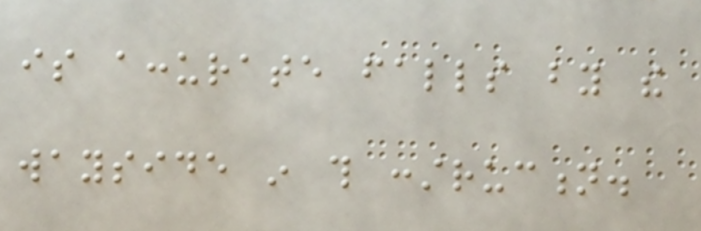is accurate falls by the
wayside in this construction.
